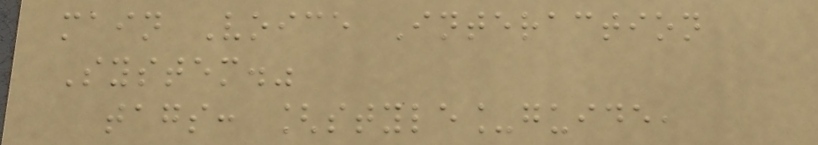main Voice Interaction
System."
tags: [style_guide,
